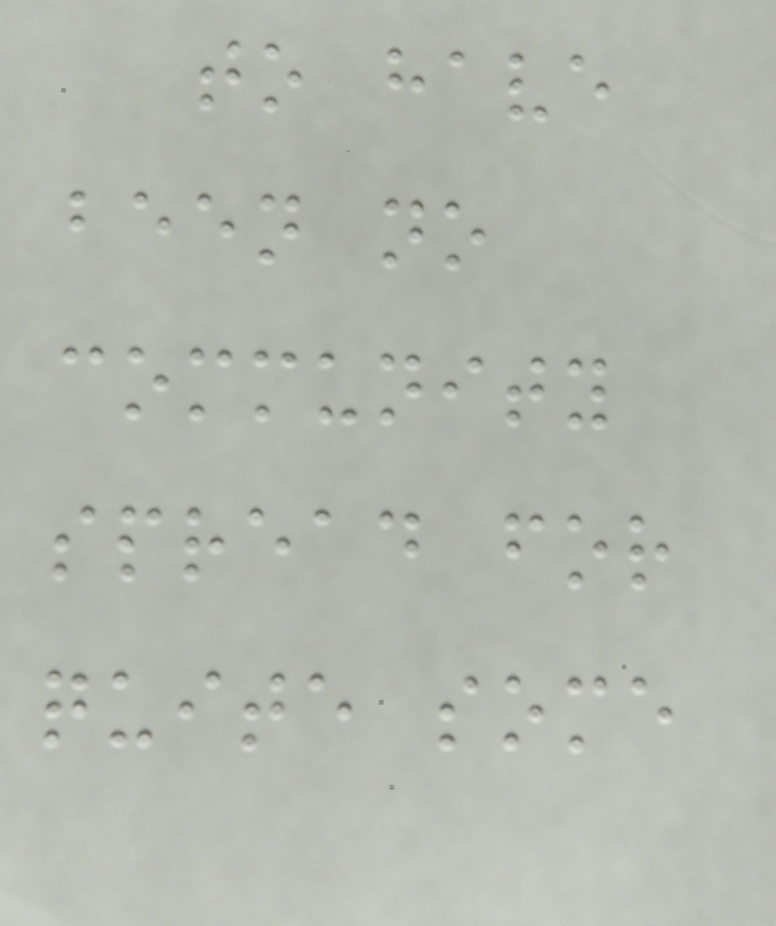to have
been no
community
spread for
quite some
